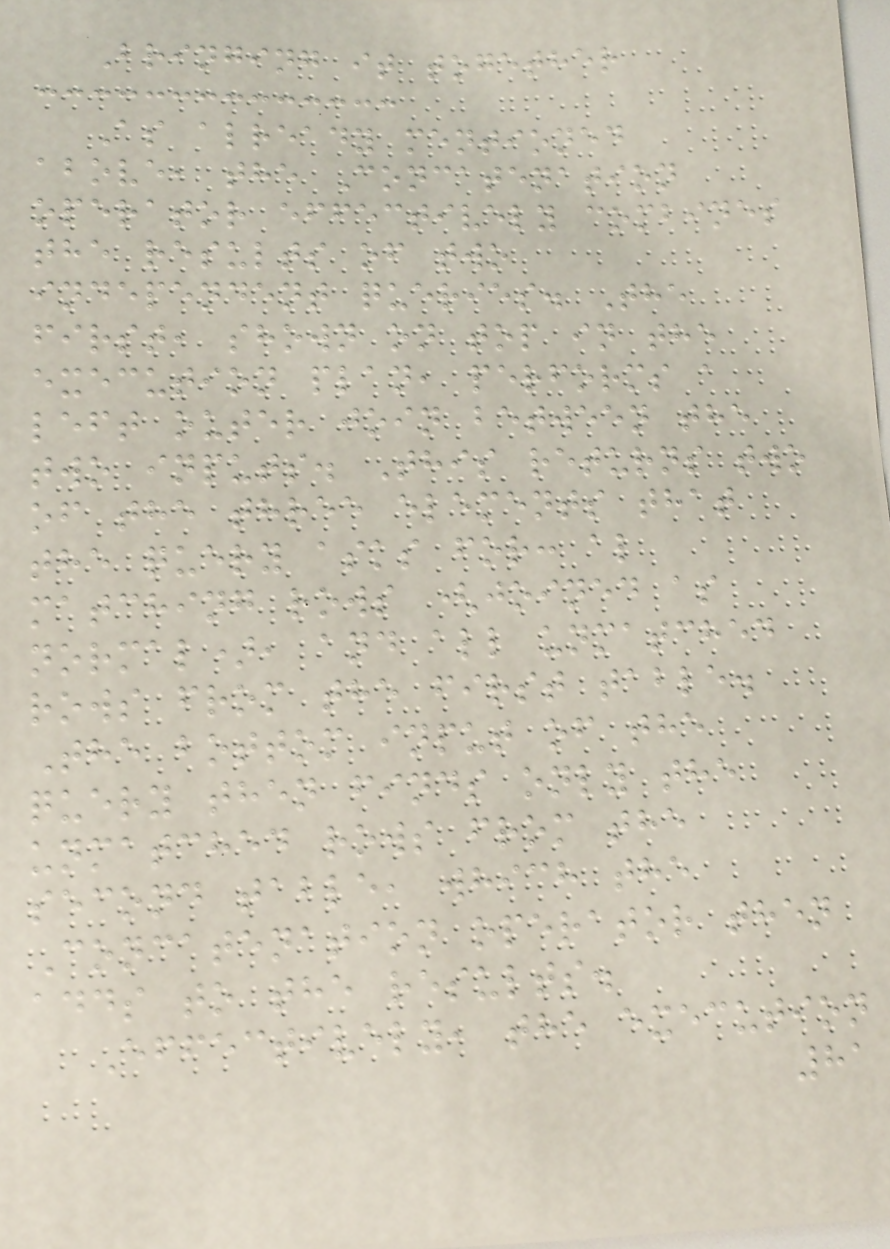Bringing it together
As already mentioned
above, the Concatenation
operator effectively combines
the results of two
independent queries. The
first, shown on top in the
execution plan, performs a
left outer join between the
two inputs. This returns two
of the three elements that
the query asks for: al
matching rows (joined as
normal), and all unmatched
rows from the first table.
The bottom input of the
query then finds only the
unmatched rows from the
second table, which the
Concatenation operator then
adds to the results.
Effectively, the execution
81
